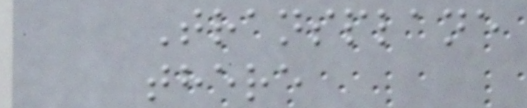Transplane
there
